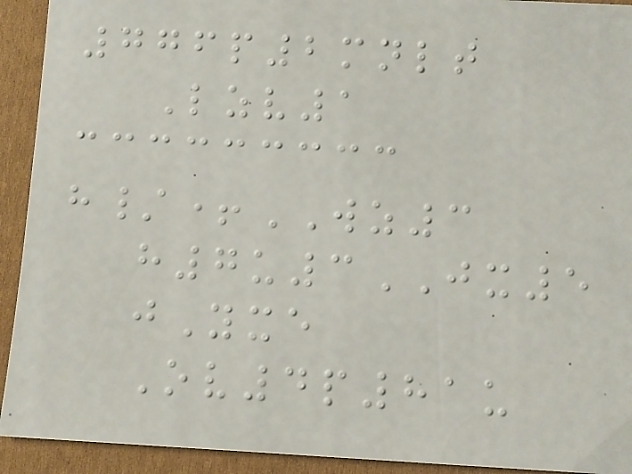776p2mnlt
Lzv1
h/+WZ3
h7u3JX5
jYxe
Ov4p81u
